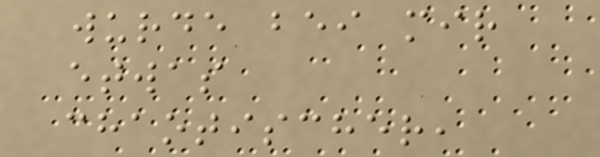wurde bei mir
etwas
chaotischer,
